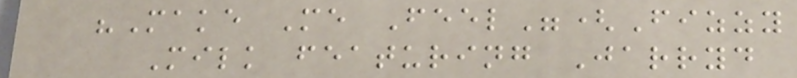"Make Me Feel"(Fizzy
Milk featuring Jarryd
